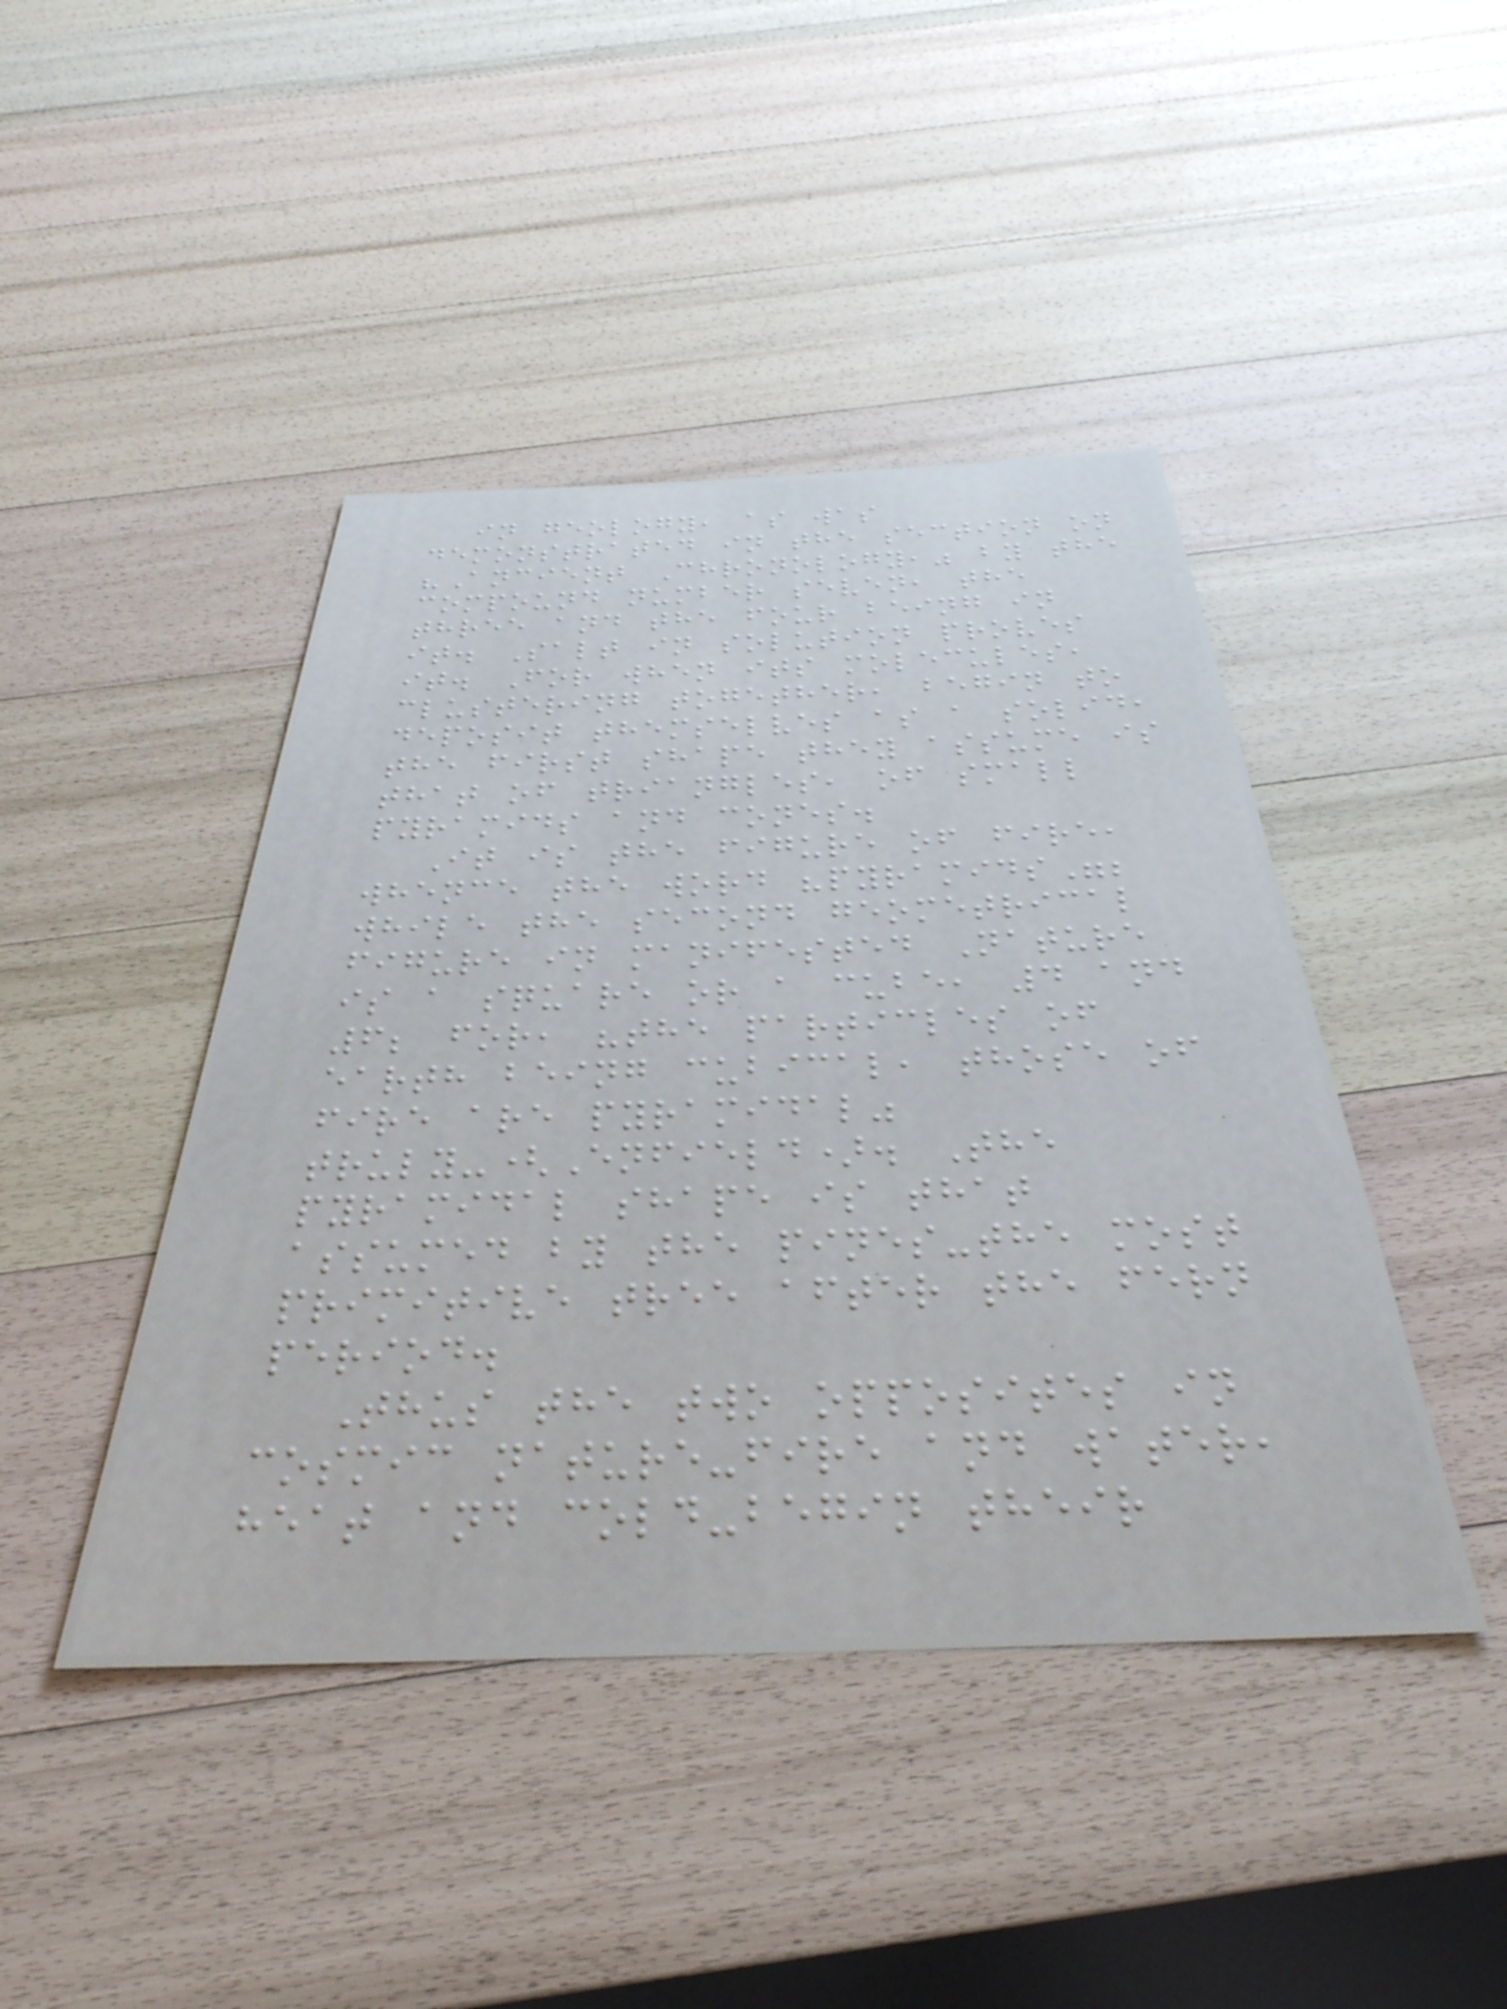in geology, as was
demonstrated in the section on
"Ancient Chronology," by the
compound number seven, the
three and the four being in
it. Salt in solution proves
it. For when its molecules,
clustering together, begin to
deposit themselves as a solid,
the first shape they assume is
that of triangles, of small
pyramids and cones.
It is the figure of fire,
whence the word "pyramids";
while the second geometrical
figure in manifested Nature
is a square or a cube, 4 and
6; for, "the particles of
earth being cubical, those of
fire are pyramidal"
truly-(Enfield). The
pyramidal shape is that
assumed by the pines-the most
primitive tree after the fern
period.
Thus the two opposites in
cosmic nature-fire and water,
heat and cold-begin their
